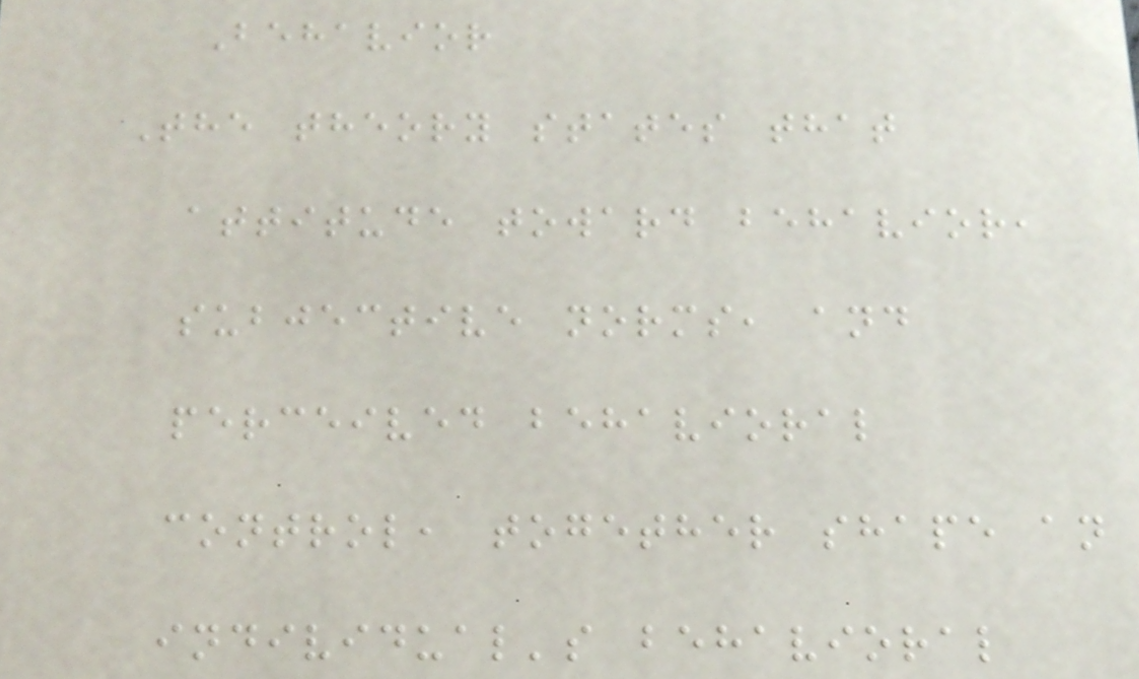Behavior
The theory states that
attitude toward behavior,
subjective norms, and
perceived behavioral
control, together shape an
individual's behavioral
